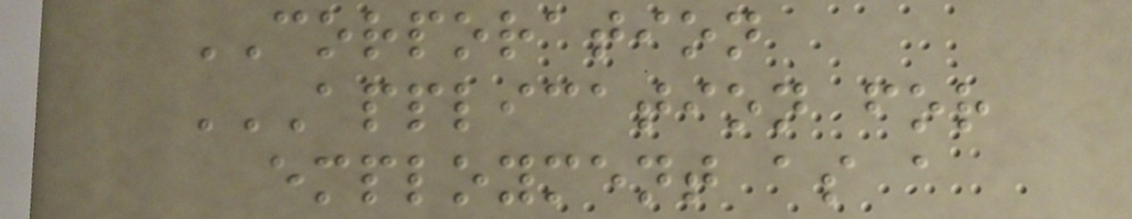CORPORATION
APPLICATION FOR
EMPLOYMENT AS A
